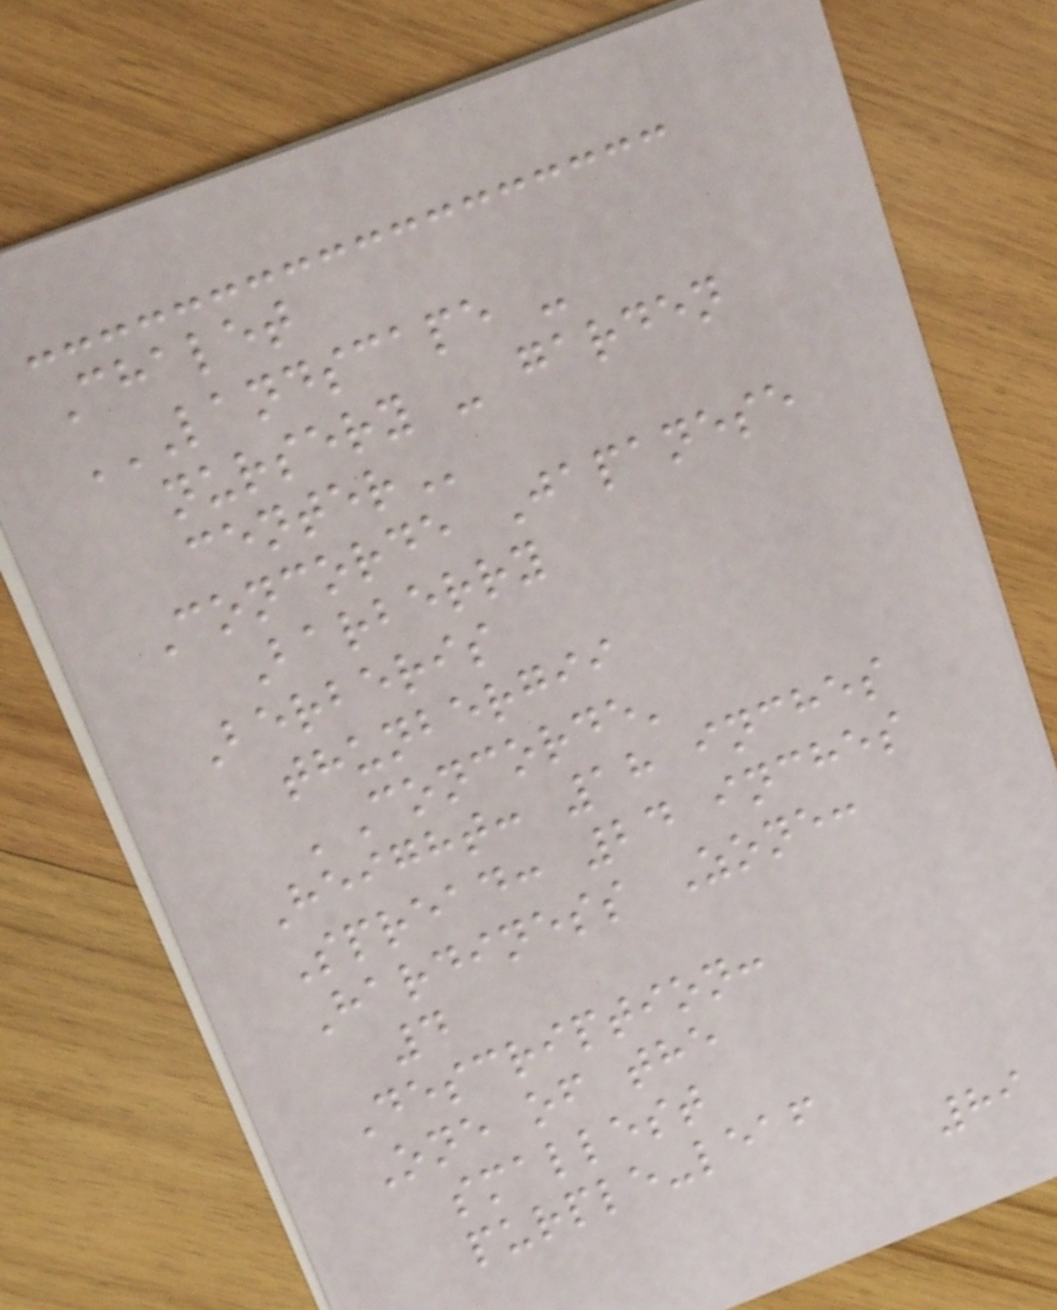Chalet
LANDSCAPE -
NURSERY - GARDEN
CENTER
Concorde Japanese
Barberry
Berberis
thunbergii
'Concorde'
Height: 18 inches
Spread: 24 inches
Hardiness Zone:
4
Description:
One of the
smallest
purple-leaf
89
